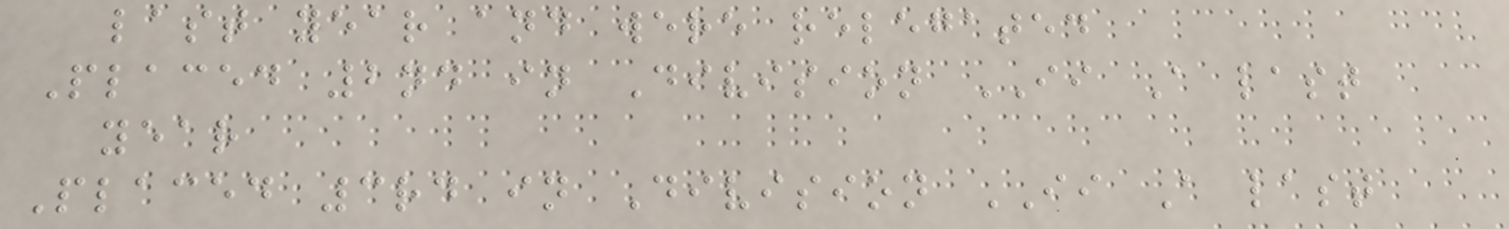last year and were relegated
Placed 2nd in Division II A last
year
Placed 3rd in Division II A last
